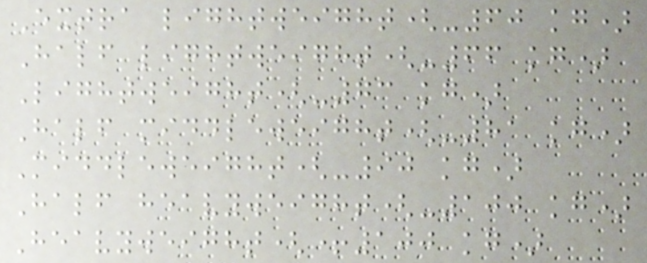Extra lightweight(-60 kg)
Half lightweight(-66 kg)
Lightweight(-73 kg)
Half middleweight(-81 kg)
Middleweight(-90 kg)
Half heavyweight(-100 kg)
Heavyweight(+100 kg)
